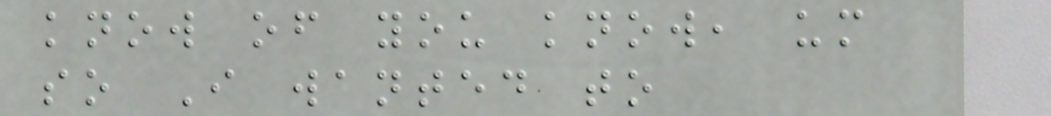know of you know, um
so I wanted to
